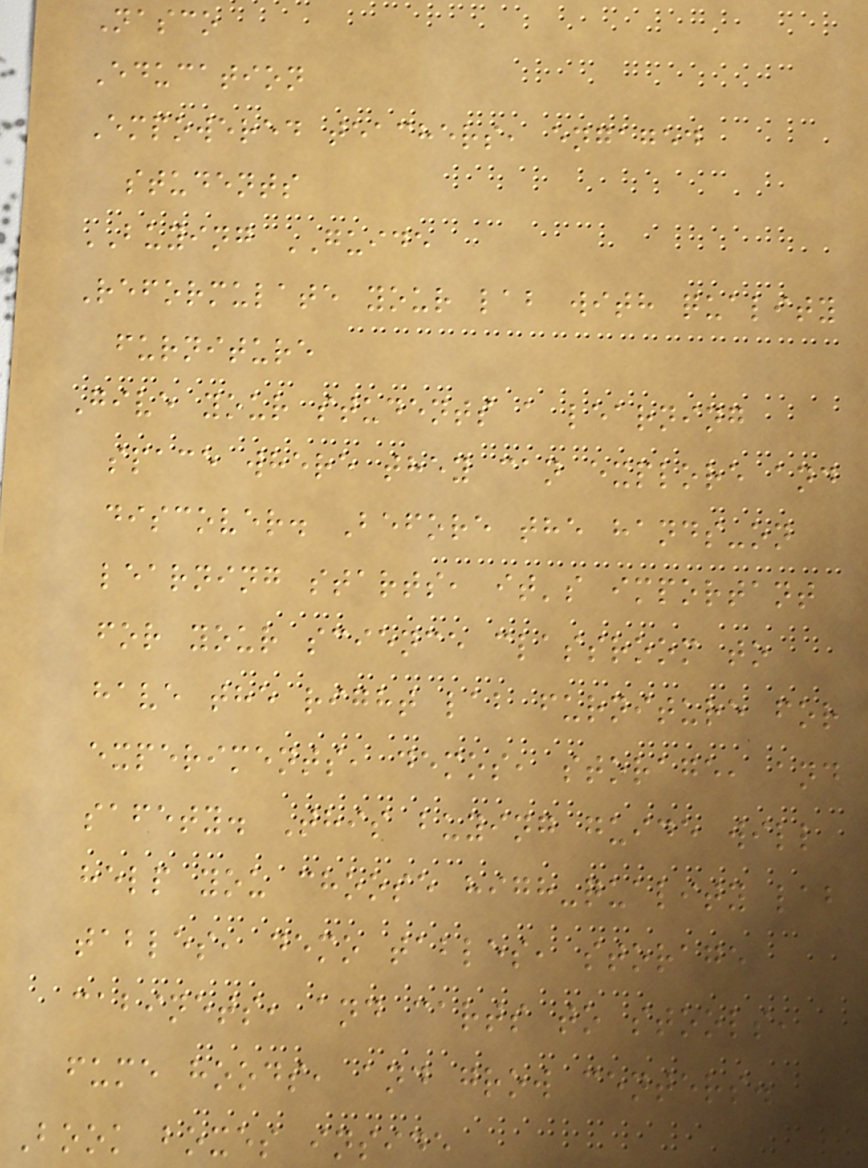Nasco
Education
Empowered teachers, engaged
students
BUYING GUIDE
Reformulate your lab with quality
furniture
Give your students a learning
space where they can explore and
discover. Before the hands-on
learning starts, it's important
for your science classroom to
have the right lab furniture for
experiments, demos, storage, and
safety. This buying guide will
help you choose high-quality lab
tables, demo tables, storage
cabinets, and carts to stools,
fume hoods, and grow centers.
Book boxes inside
